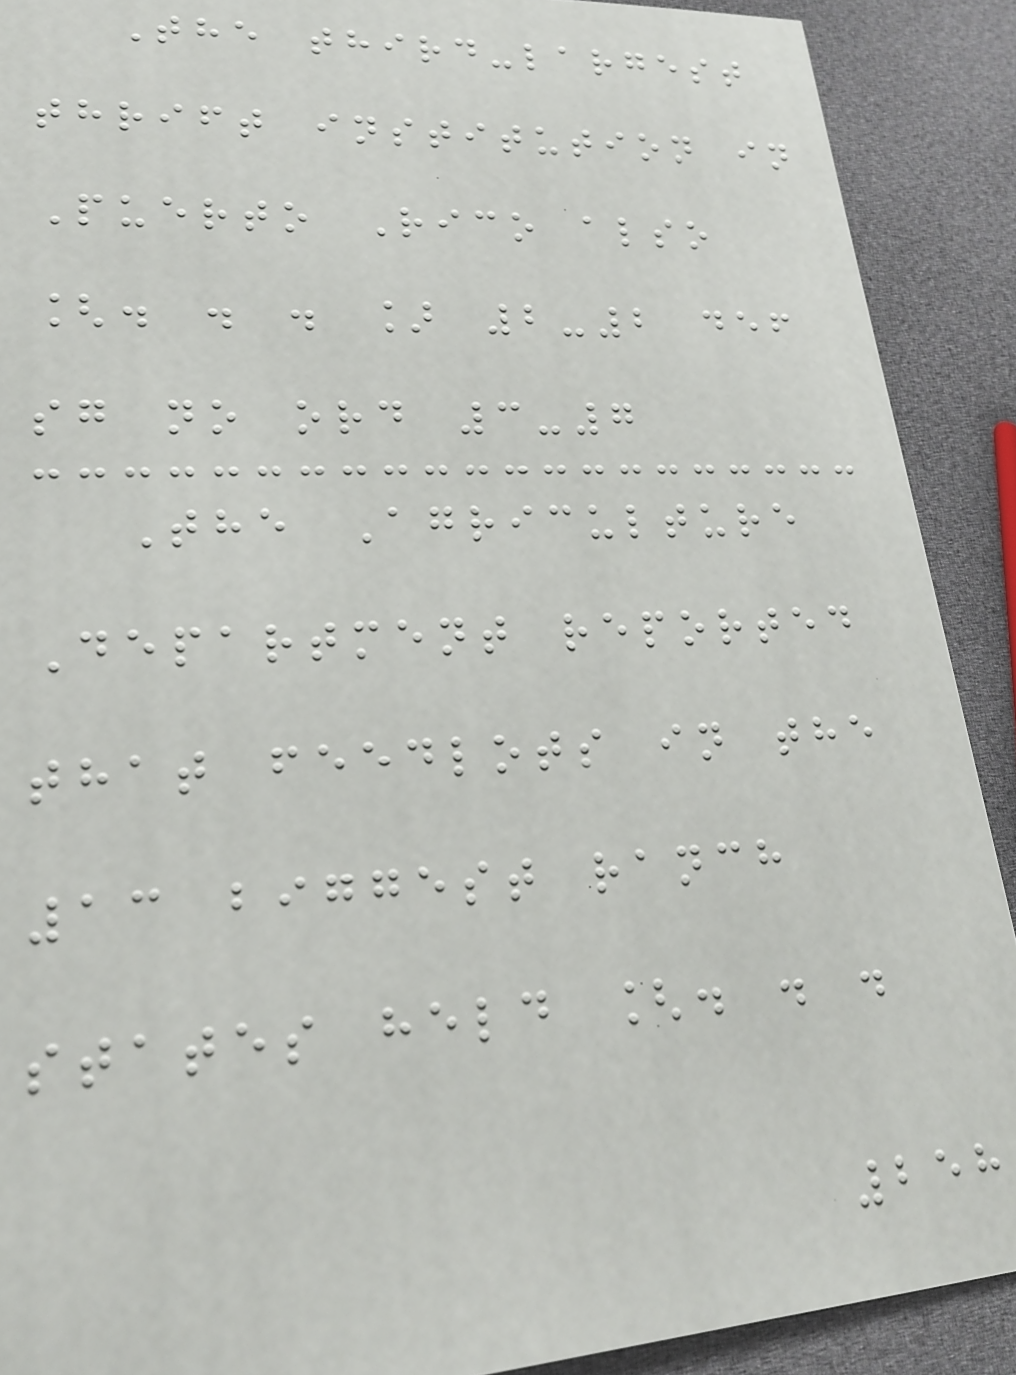The third-largest
thrift institution in
Puerto Rico also
[. . . ] 2-2 def
sg no ord 3-7
The Agriculture
Department reported
that feedlots in the
13 biggest ranch
states held [. . .
258
